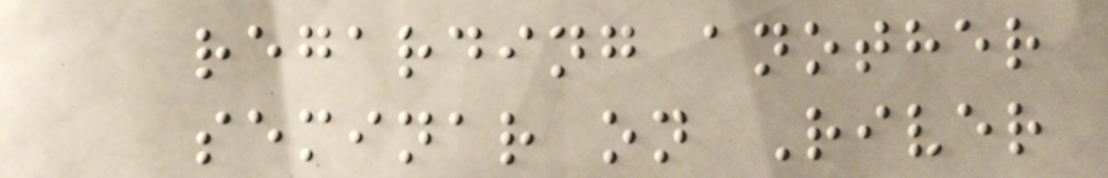regarding another
seminar on River
